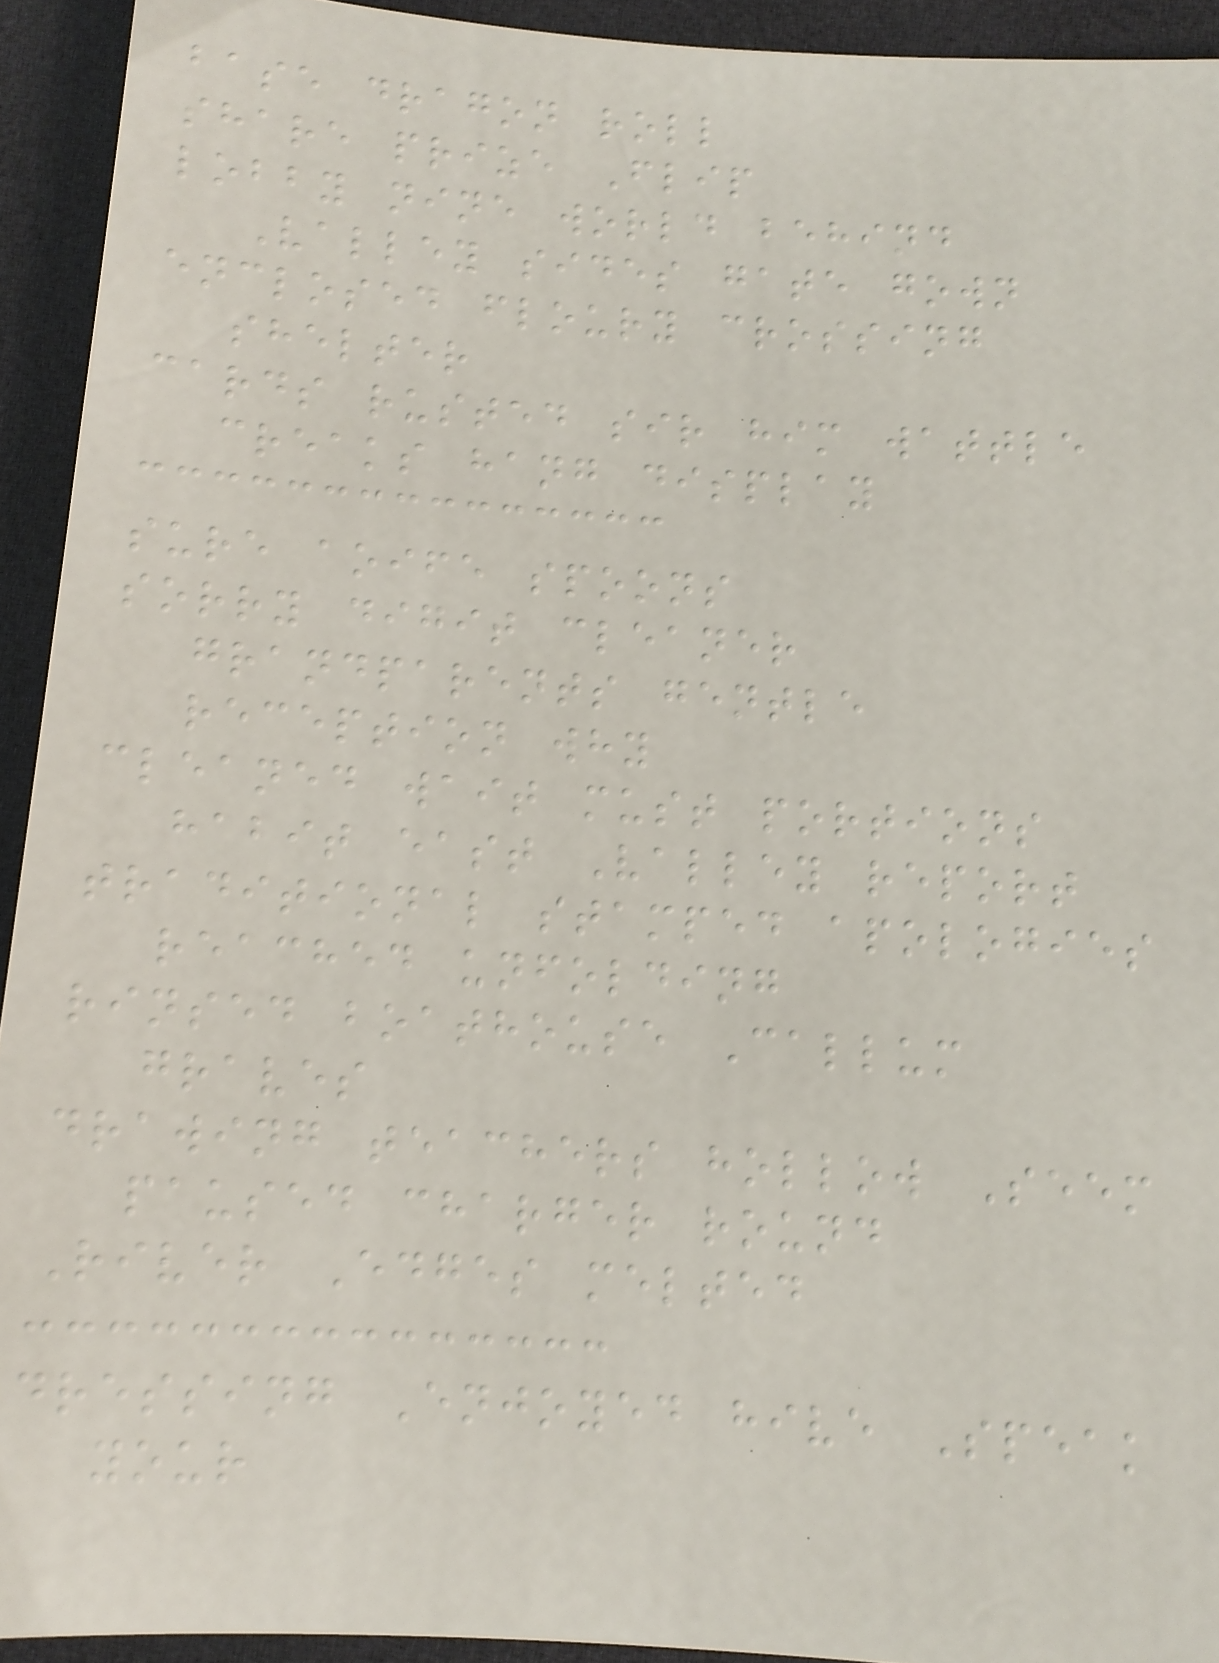base dragon roll
share prize Flip
lobby nine world behind
Valley sides gate gown
enclosed floury crossing
shelter
cards rusted sir him wattle
creaks hang display
sure aoife spoons
sorry digit cleaner
grandparents gentle
reception why
cleaned wait must portions
habit east Valley report
traditional stamped apologies
reached unfolding
rinsed boathouse Callum
graves
drawing teachers hollow Seem
paused charger round
River Edges melted
dressing Enjoyed hive Speak
your
